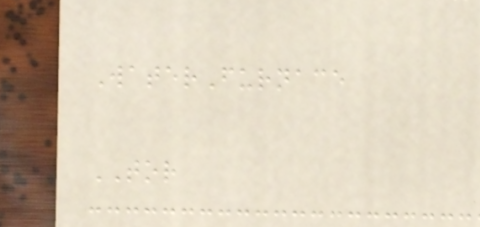WaterFurnace
TOR
